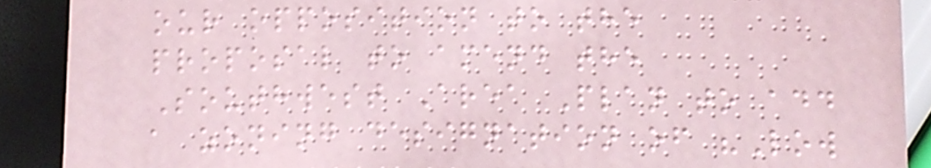our opposition to the
proposal to amend the
Southwest Area Plan to add
a zoning designation of "Low
